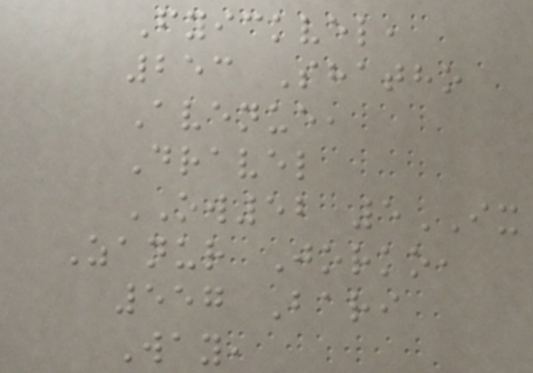Fyickvel,
253 Shatho
Avenue,
Dravel
OW52 5IX
Zanur Jorko,
557 Bari
Way,
